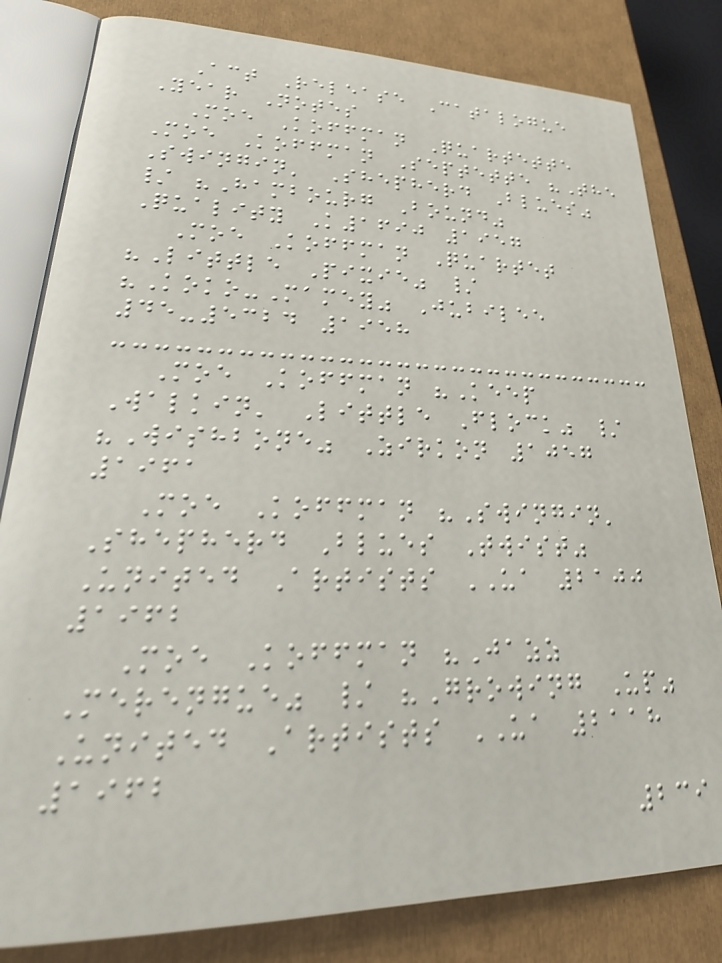Act Release Catalogue
Year Notes
Moe Koffman Quartette
Moe Koffman Septette "The
Swingin' Shepherd Blues"
/ "Hambourg Bound"
Quality K1690 1957
Moe Koffman Quartet
"Little Pixie" /
"Koko-Mamey" Jubilee
45-5324 1958
Moe Koffman "Keep
Walkin' Little Flock" /
"Wishbone" Zirkon 1057
1961
Moe Koffman "Swingin'
Shepherd Blues Twist"
United Artists UA 2100
1962
Moe Koffman "Jazz
Merengue" / "Growing Up"
United Artists UA 2118
1962
239
